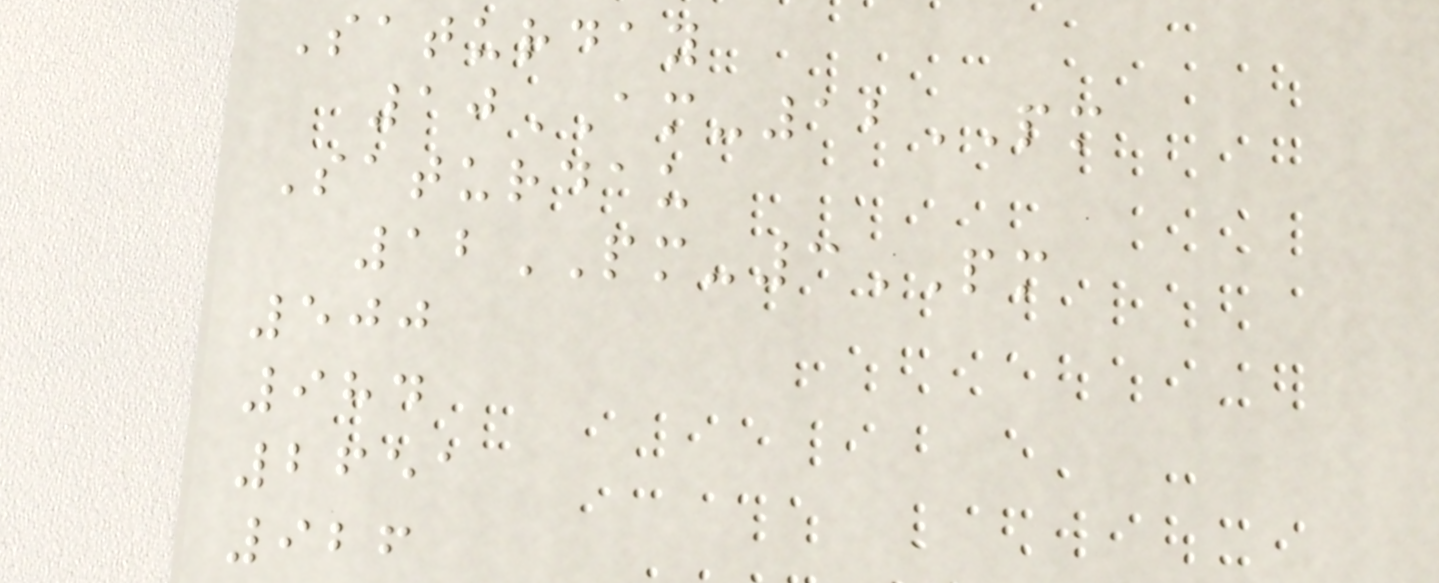Saturday
10AM-12PM
Saturdau
12PM-3PM
500
984
2651
926
